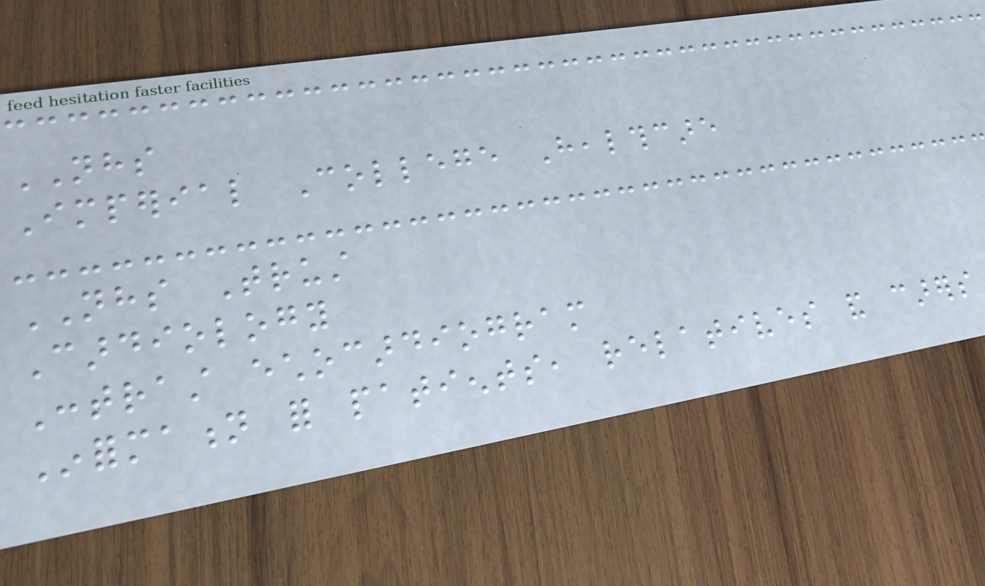NHS
Imperial College Healthcare
NHS Trust
Cardiology
Contrast echocardiogram
Information for patients, relatives and carers
